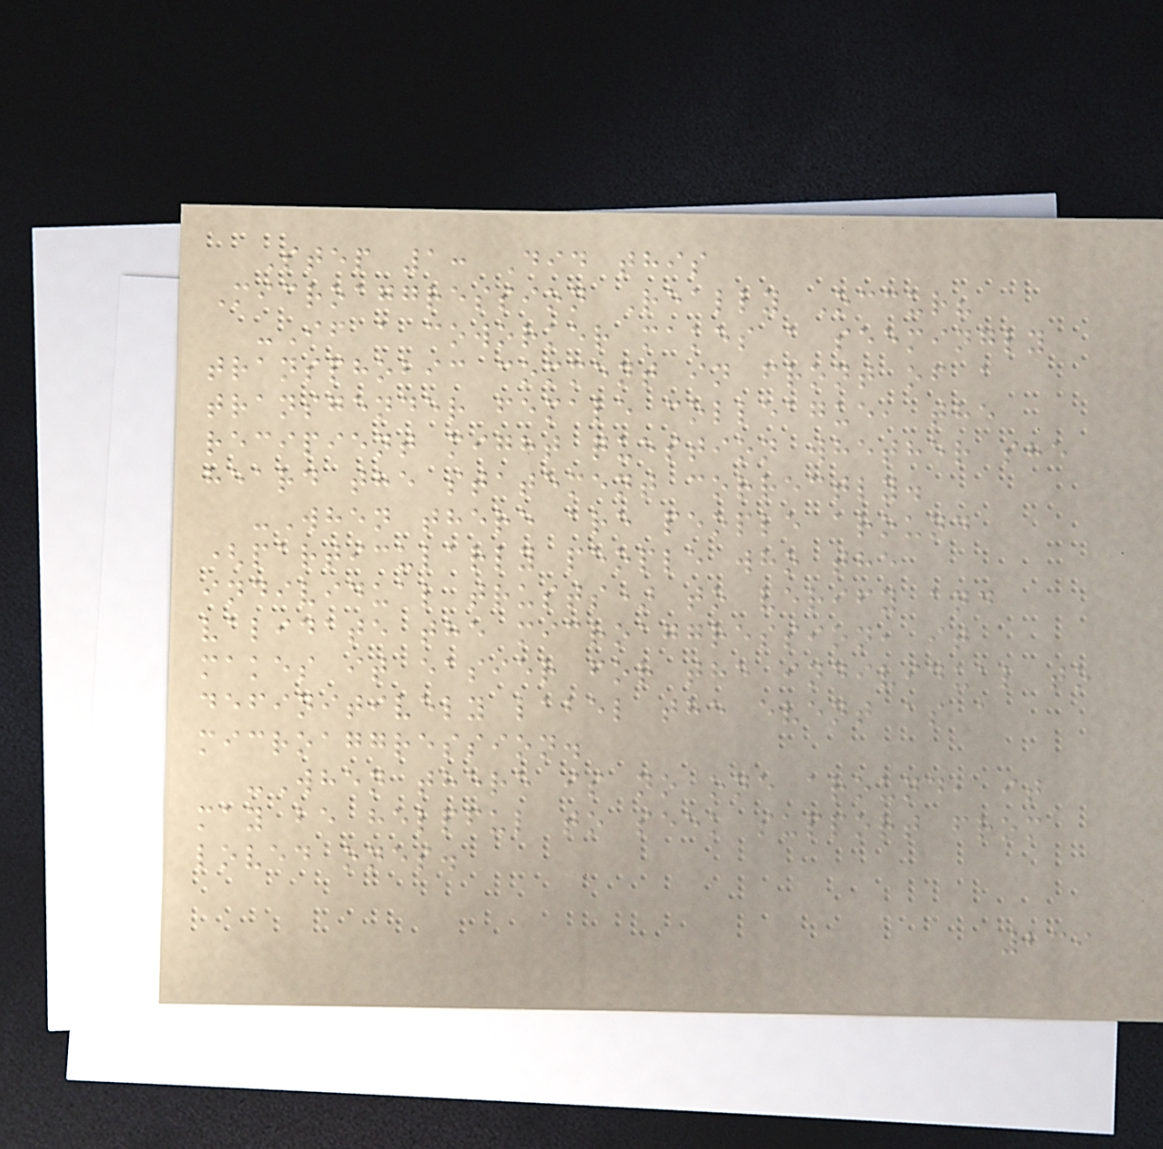Step 1: Did this
Microaggression Really Occur?
-If a coworker makes a seemingly
transphobic comment in front of a
transgender female colleague, the
recipient might question whether she
heard the statement correctly.
-When there are people around
(particularly people who the
individual trusts) to verify and
validate the microaggression, it
makes it easier for the individual to
definitively label the event as a
microaggression.
-When there is no one around, it
may be helpful to seek support from
loved ones.
239
